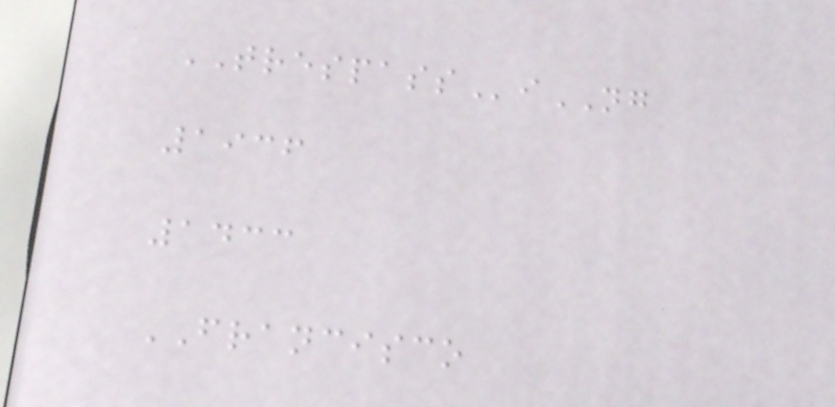TRESPASSiNG
1936
1433
FRANCISCO
